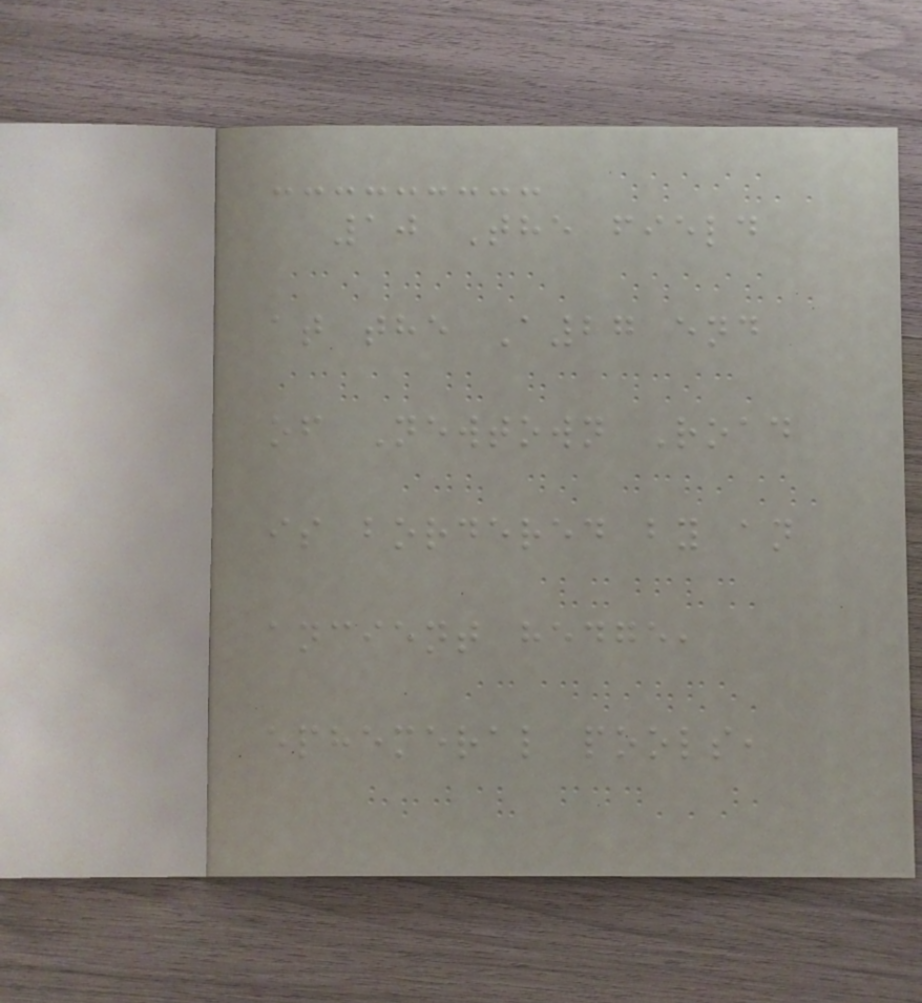10 The field
at the A27 end
of Newtown Road
is bordered by an
ancient hedge,
ephemeral pools,
